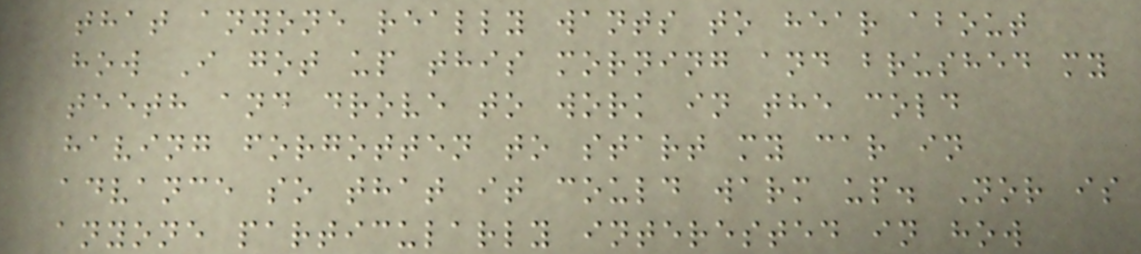that anyone really wants to hear about
how I got up this morning and brushed my
teeth and drove to work in the cold
having forgotten to start my car in
advance so that it could warm up. Nor is
anyone particularly interested in how
